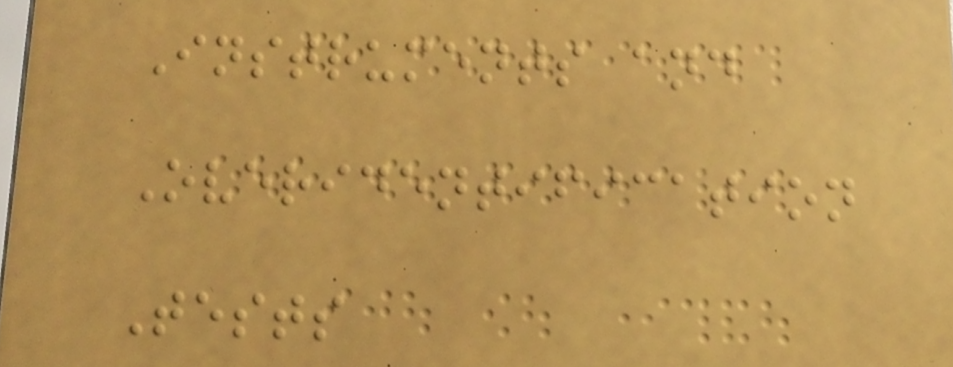Instruments and
Overidentification
Tests
